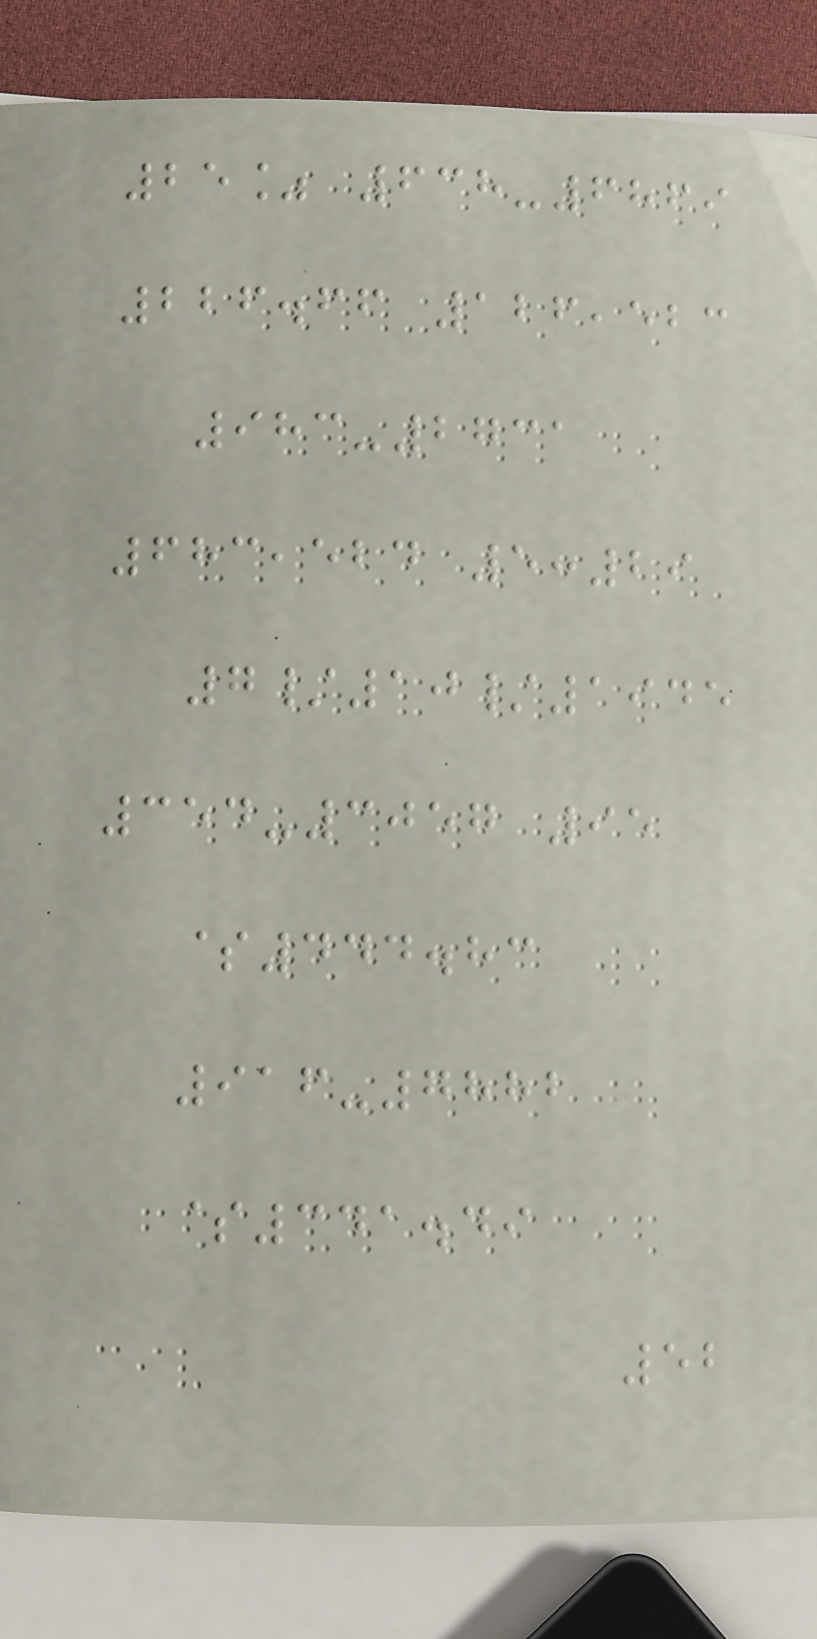25% 638-6869
226.66 126,523
983-2731
683,524 5:29
7/10/1945
354-3057 95
$444.83
916-7882
$341.49
52
